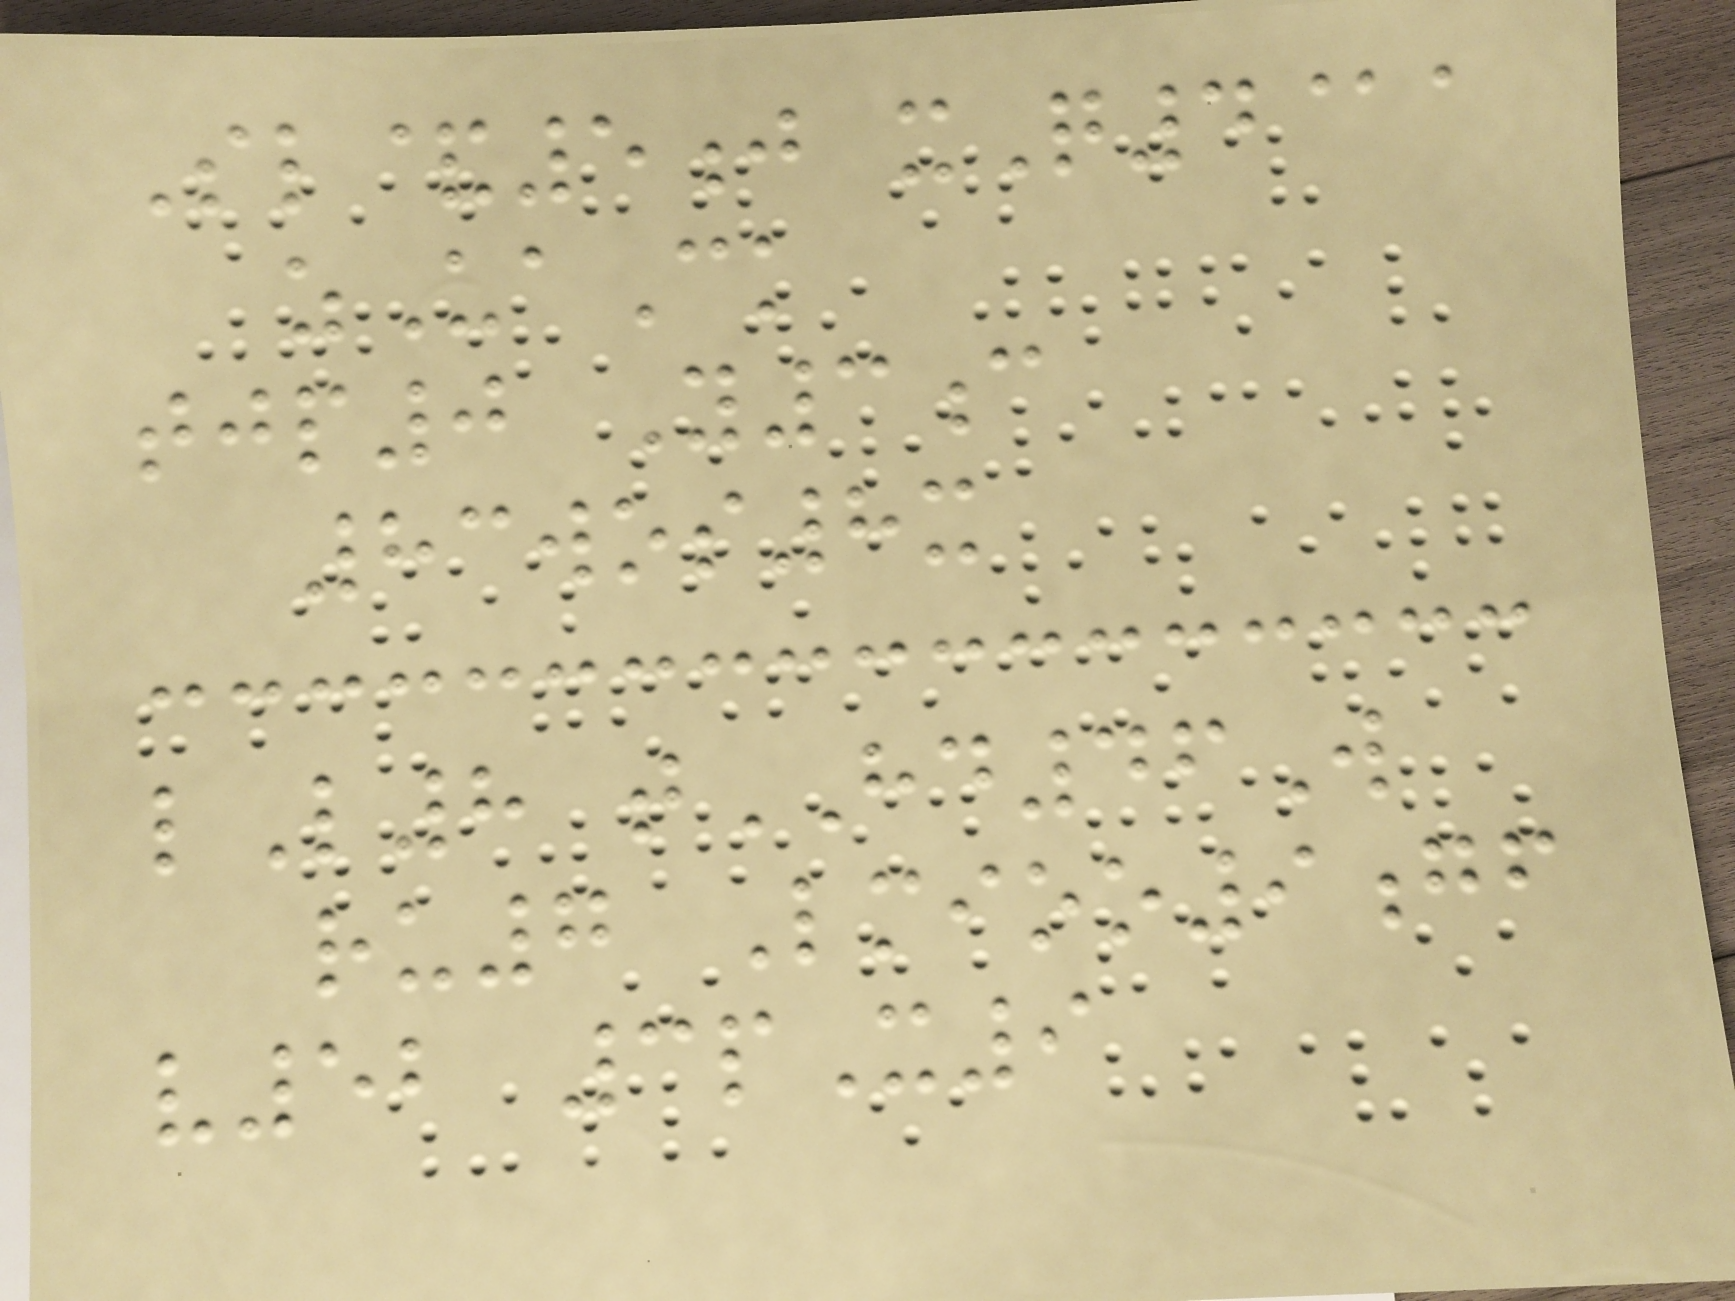Sl&5j xQ4@a
zUaCk
tjp0 Y3c
83wos8x
lL8 tHD46W
ru7 Lmioo9gf
v52 3pX9
